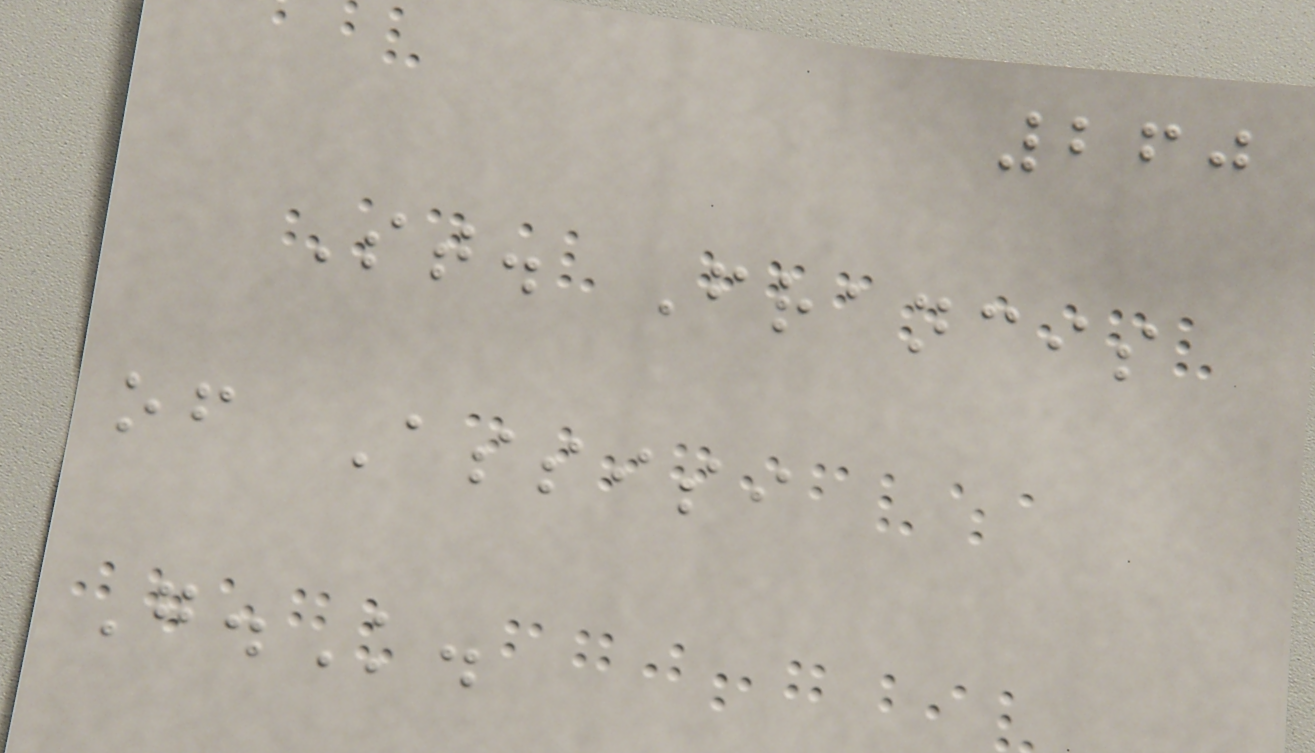260
St. Francis
of Assisi
G.K.
